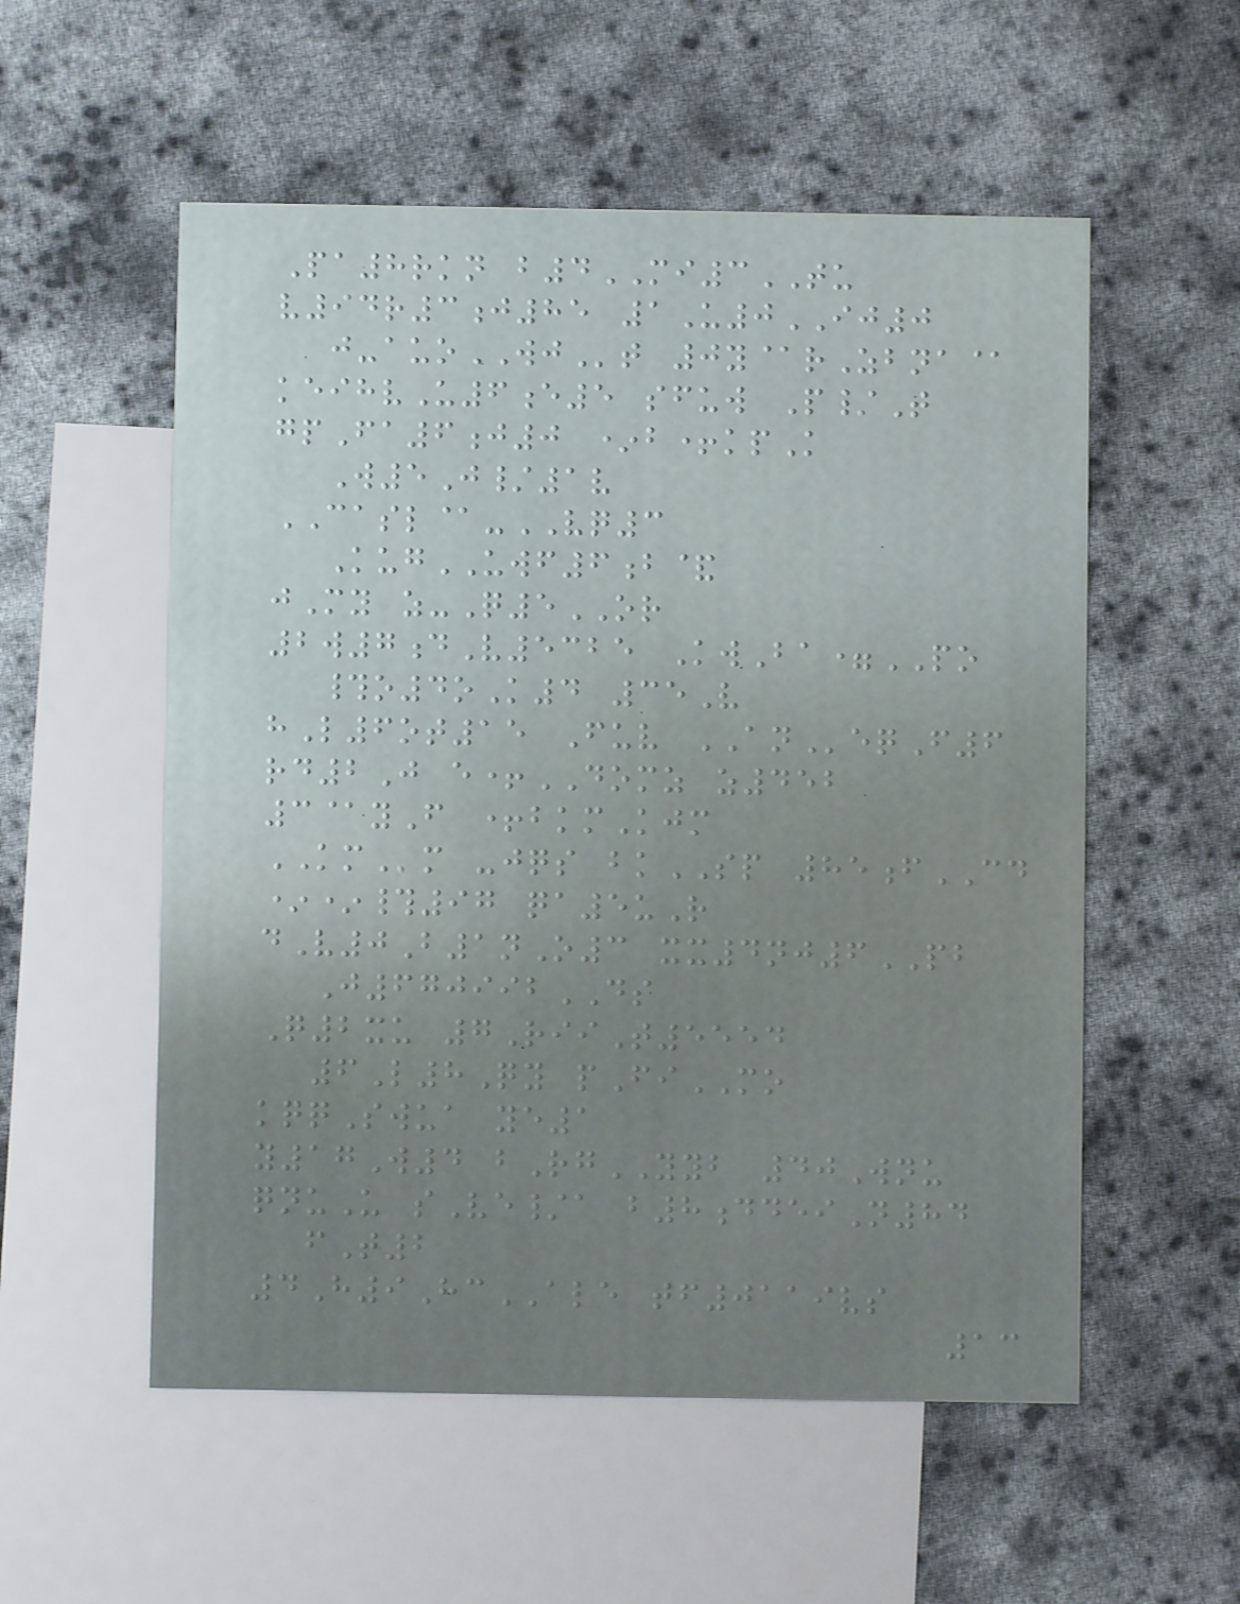Pa8rkn b4MI3TU
v94r3j85 1U0IJ0
j-auoWJt 0y@rZbna@
keihvU6e5 sfuw P/T
gpFa6j0 *b+kpK
W5J/1v
CASL@-VQ3
KugUWF6b&
jMy z-Q5OR
2w7dV5325 KwBa=PO
#o4oK4 35V
hL6ot15 Fuv ANeqF6
rd2J e+DOMZ z452
3@yF +bkmKjm
KMm -jqs bkSP 85fCD
**#97 qa5uR
dV0B1nO3 xx4nj6PB
J670992DS
Q2xu 7RiiT5554
6L8Qy pFiMO
kqqSwua ye1
y17W4 bRgYYB 40Wnu
qnuU sVe/a b8ddeiN84
fT2
4H9HcALE tf0119vs
13
